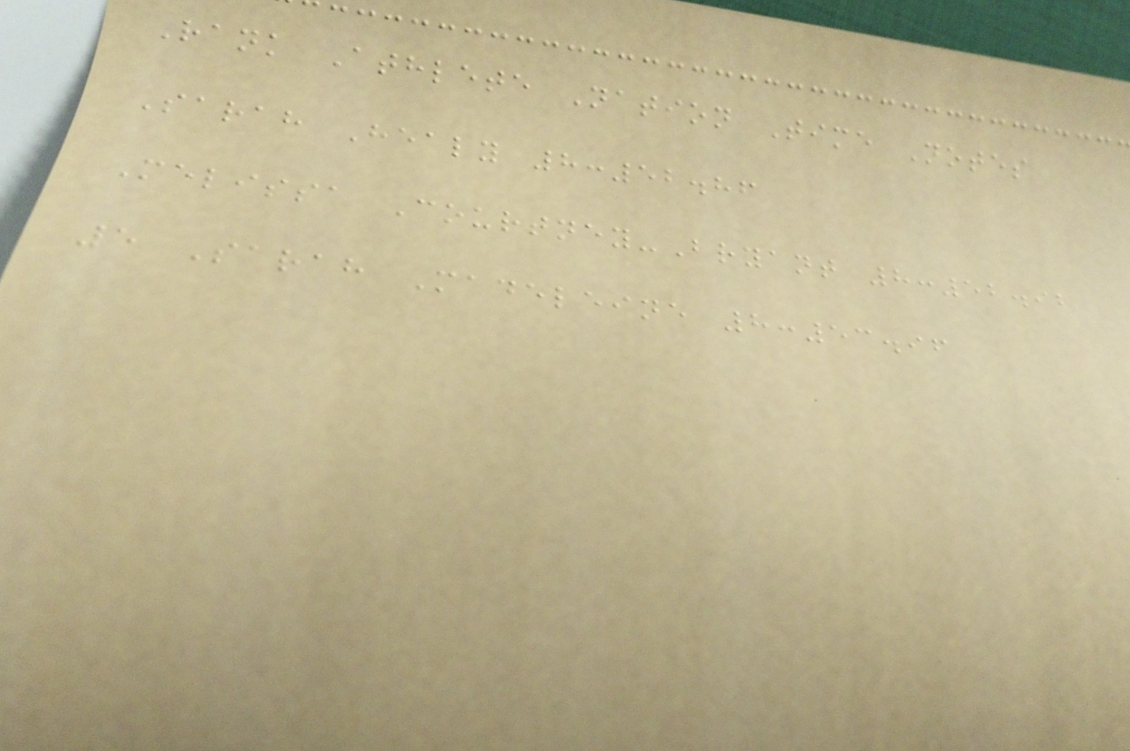Rank Athlete Nation Time Notes
Sarah Healy 8:52.86
Melissa Courtney-Bryant 8:52.92
5 Sarah Madeleine 8:53.96
